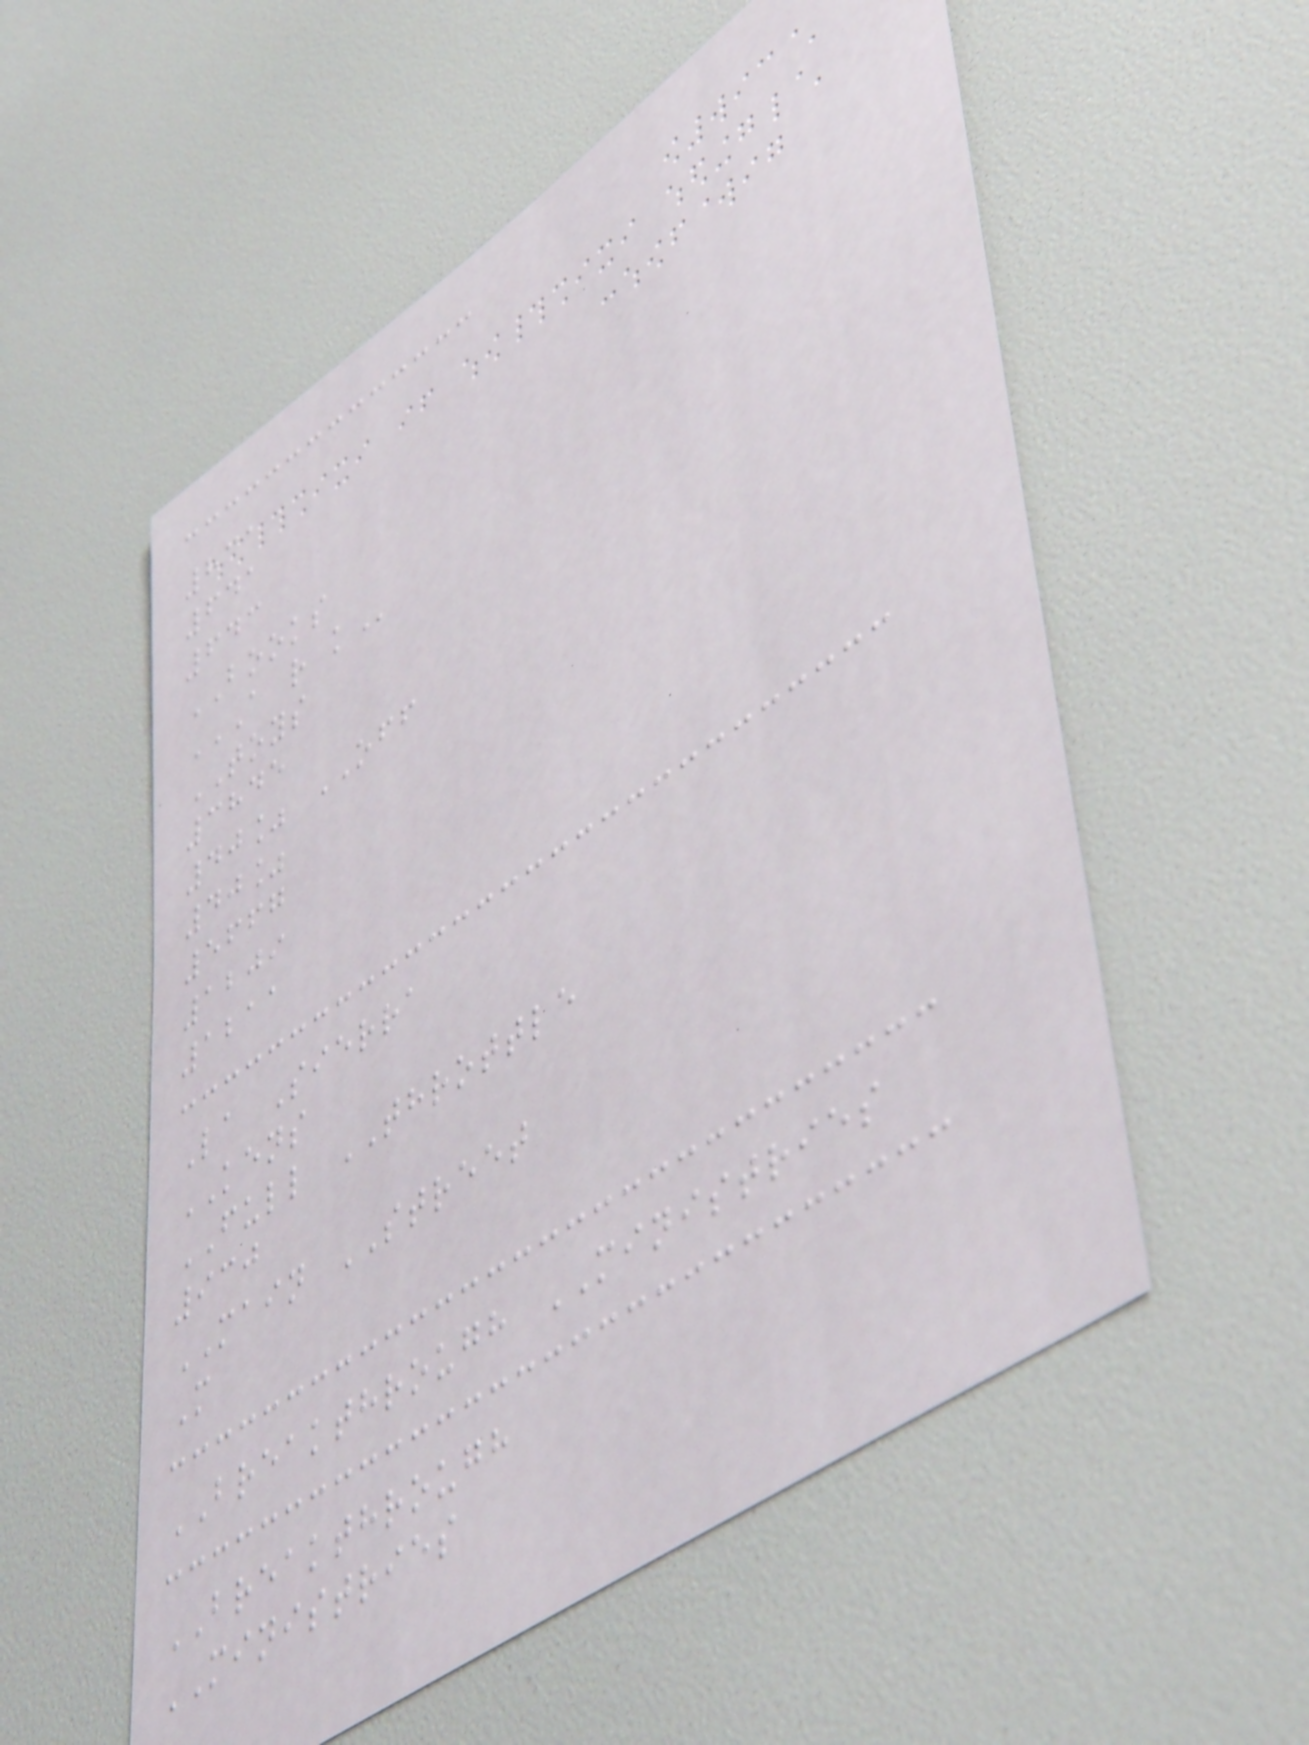831
641
643
BOOKS
A R K
TOYS
3845
40% OFF
40%
5667
1209
1211
La Sierra
KENS
FULL THROTTLE
930
MAIN STREET
M
BREAKTHROUGH MINISTRIES
BREAKTHROUGH
MINISTRIES
